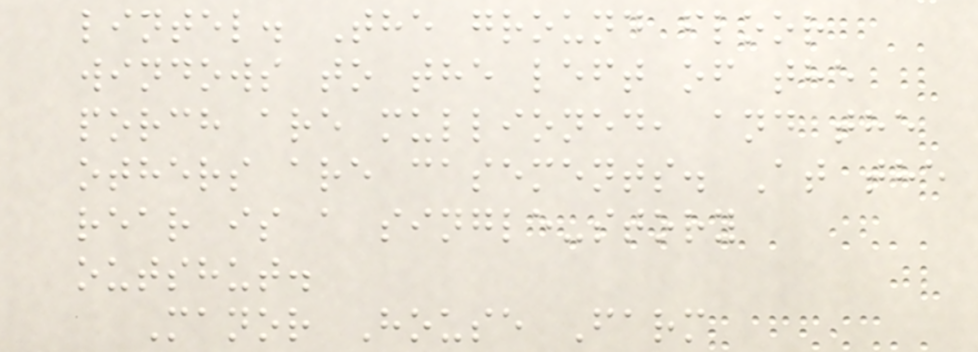lintel. The ground floor
windows to the left of the
porch are mullioned, and the
others are casements. At the
rear is a single-story
outshut.
Manor House Farm
